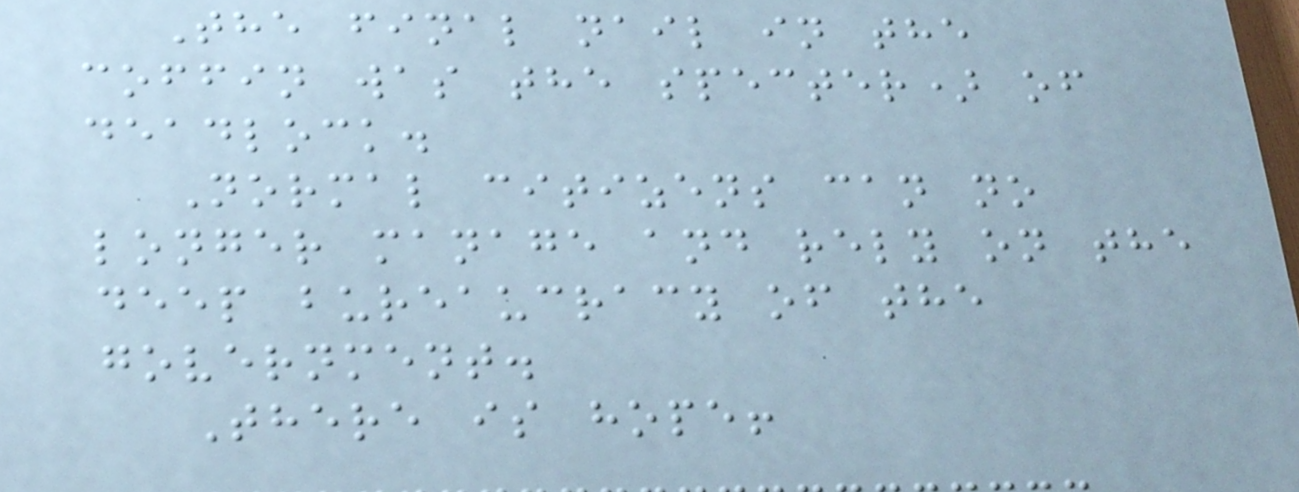The final nail in the
coffin was the specter) of
deadlock.
Normal citizens can no
longer manage and rely on the
deep bureaucracy of the
government.
There is hope!
